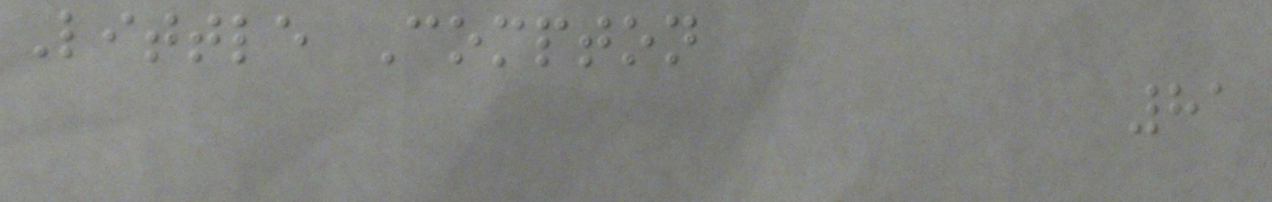Little Compton
81
